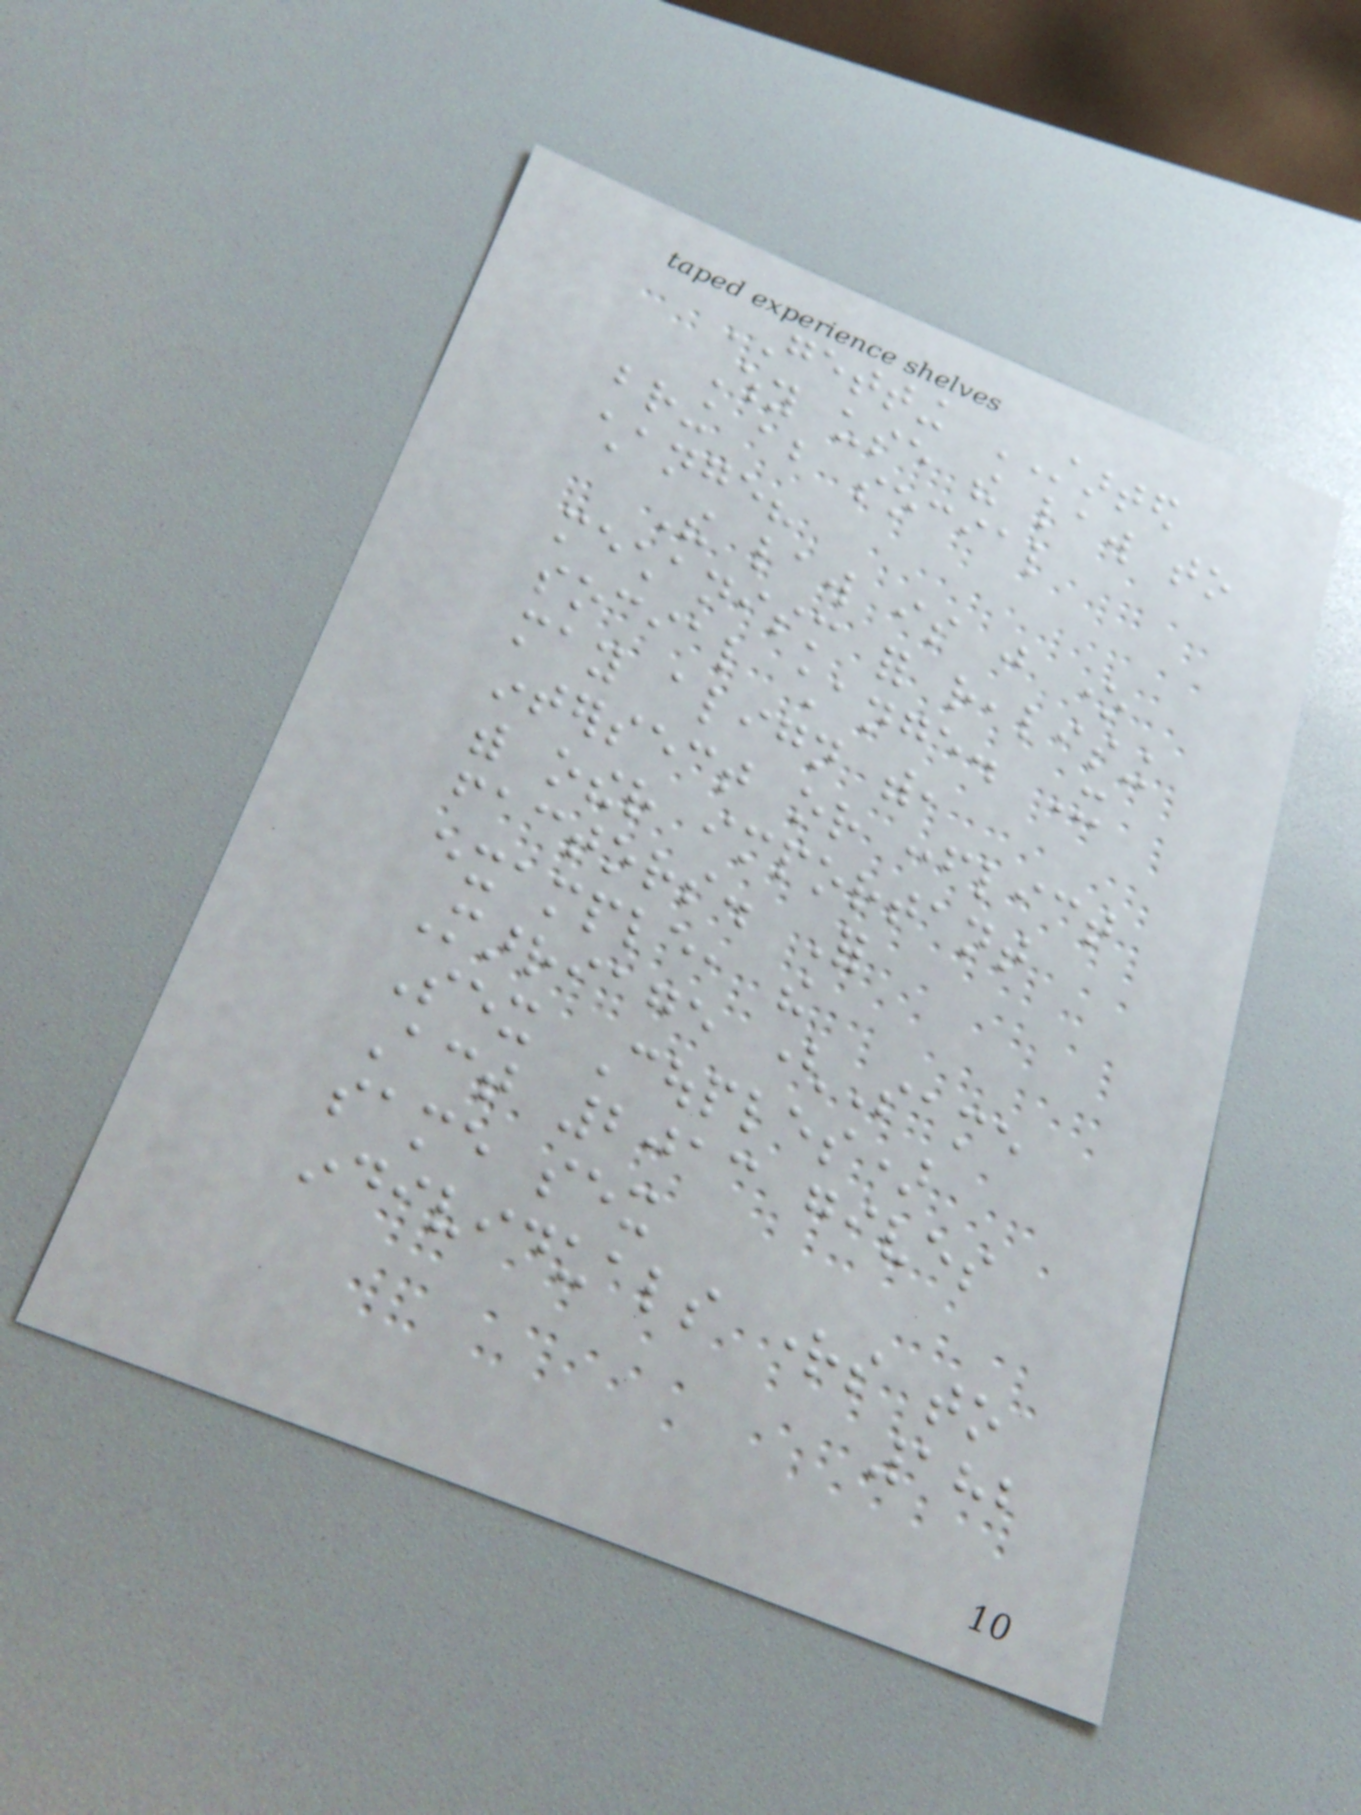GETTING STARTED
Why use the law to
bring about social
change?
The law is just one
mechanism for realising
social change. It
may align with,
intersect or conflict
with other important
factors. For
example, the
Marriage (Same
Sex Couples)
Act 2013 gives
same sex
individuals rights to
182
